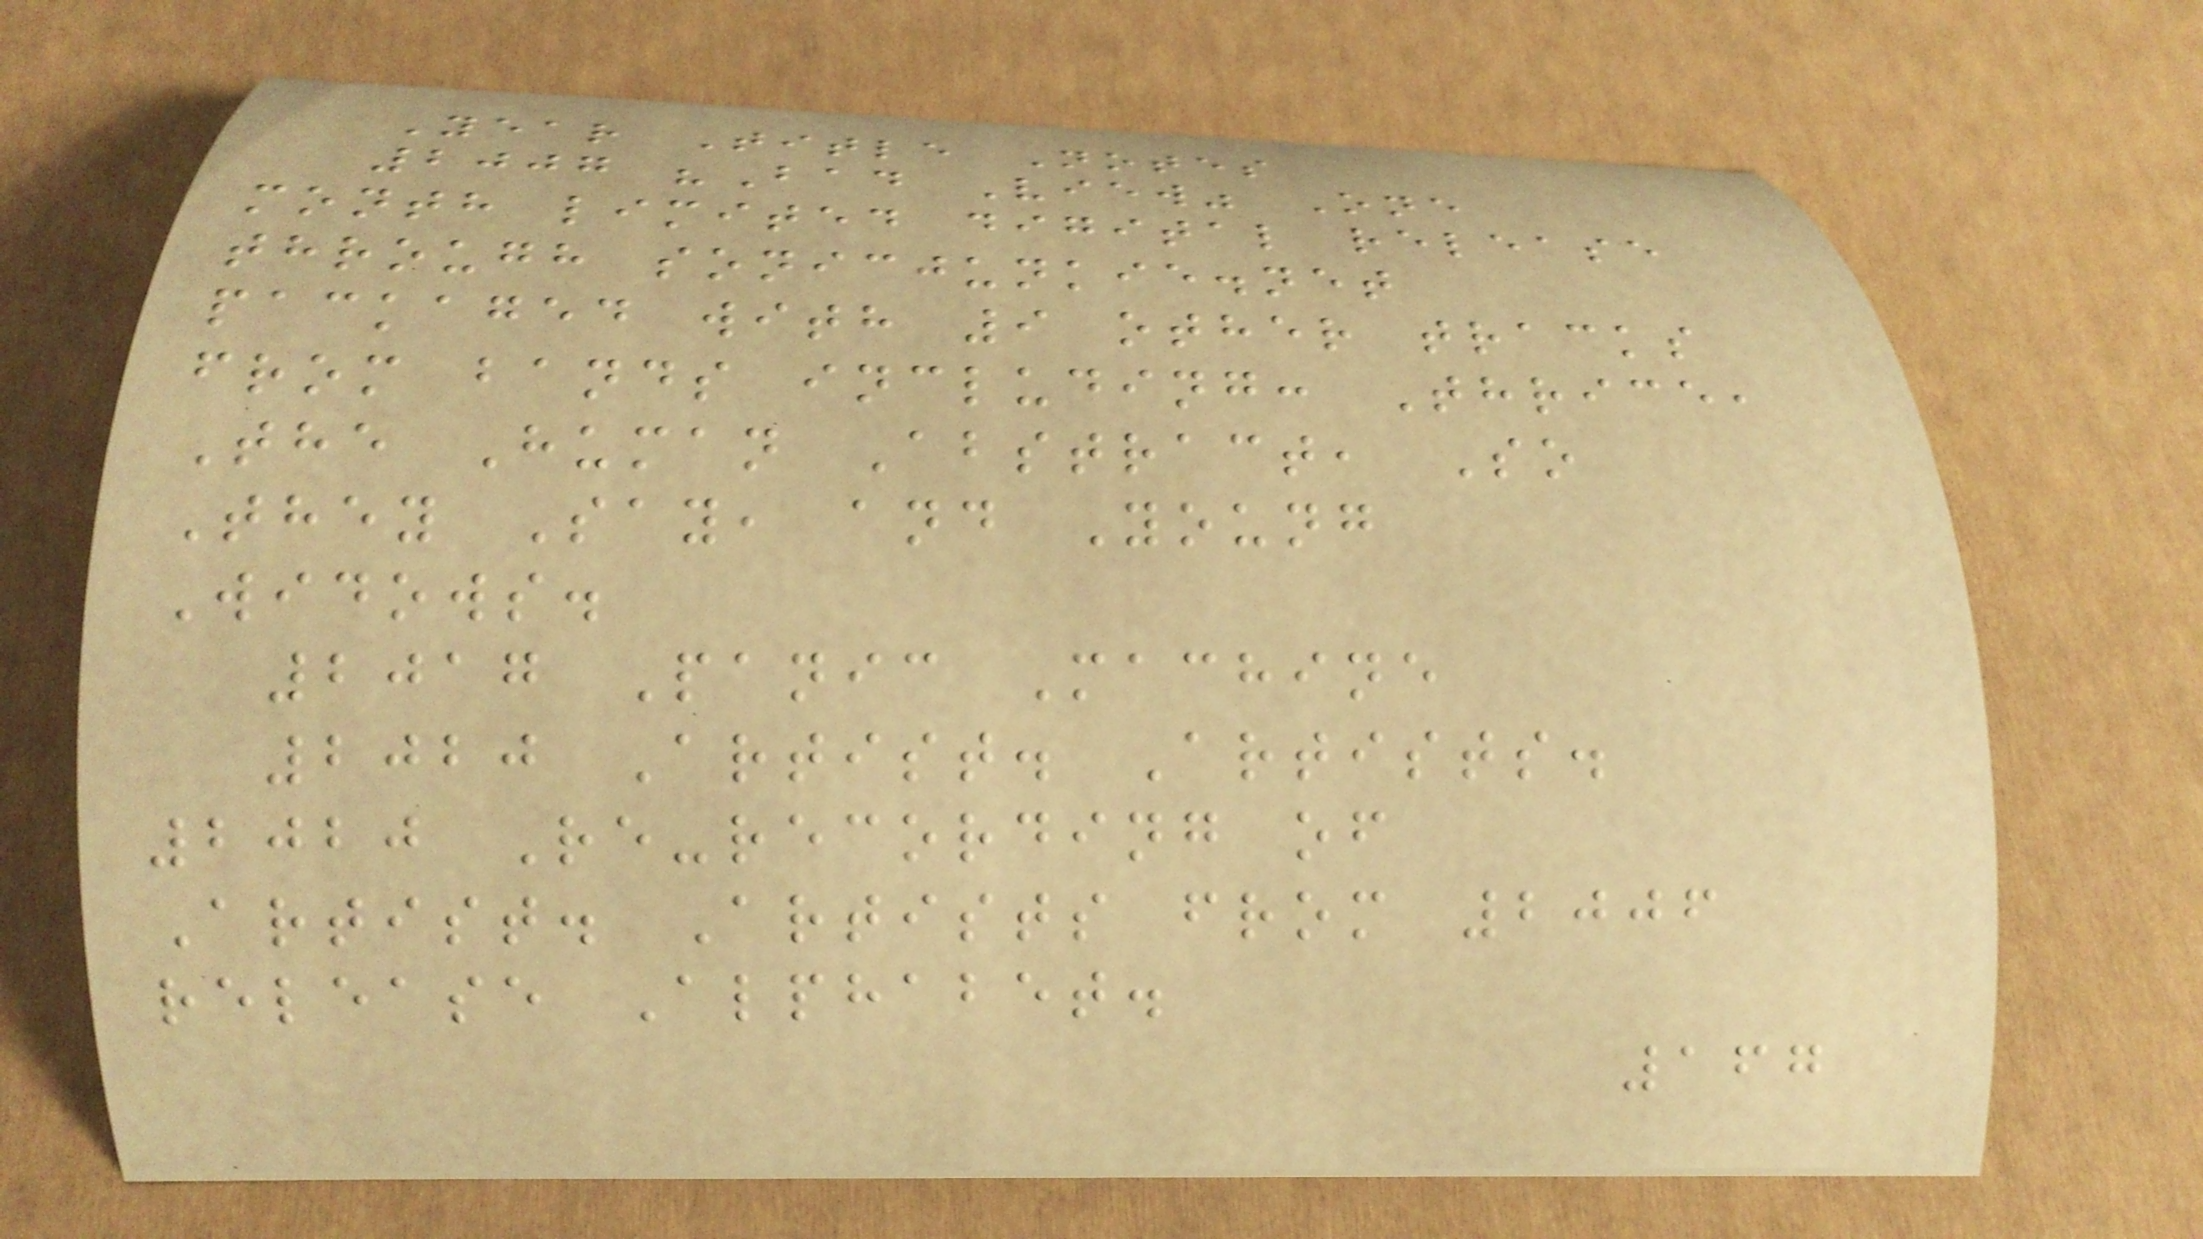Year Title Notes
2007 "Bad View" One
month limited digital release
through sonicjunkie.net
packaged with 9 other tracks
from bands including: Thrice,
The Human Abstract, So
They Say, and Young
Widows.
2017 Panic Machine
2020 Artist. Artists.
2020 Re-recording of
Artist. Artists from 2006
release Alphabet.
167
